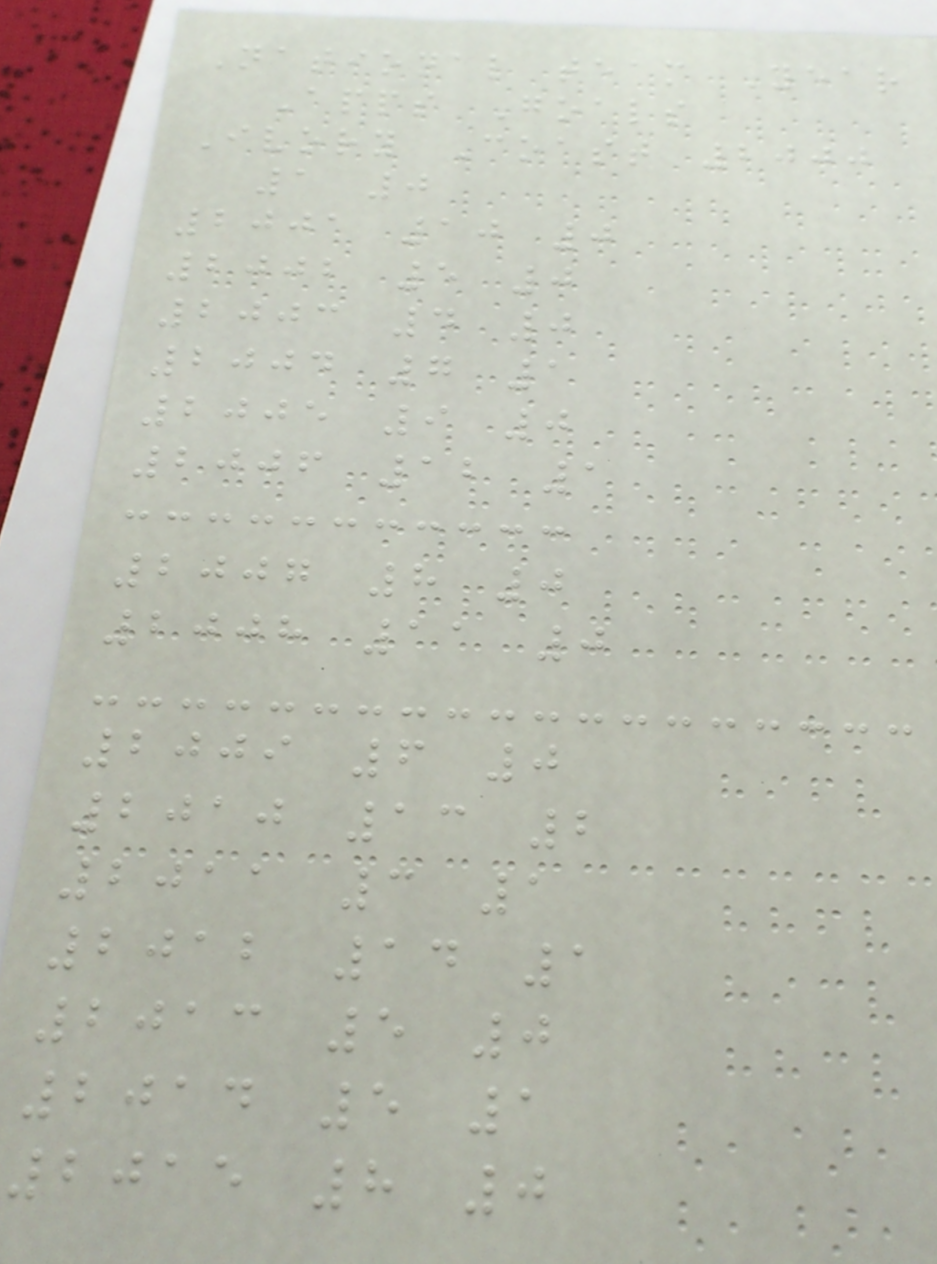National team Year
Apps Goals
Ivory Coast 2000
1 0
2001 10 0
2002 5 0
2003 4 0
2004 7 1
2005 9 0
2006 12 1
2007 8 0
2008 11 0
2009 6 0
2010 13 2
2011 3 1
2012 14 1
2013 5 0
2014 5 1
2015 8 0
